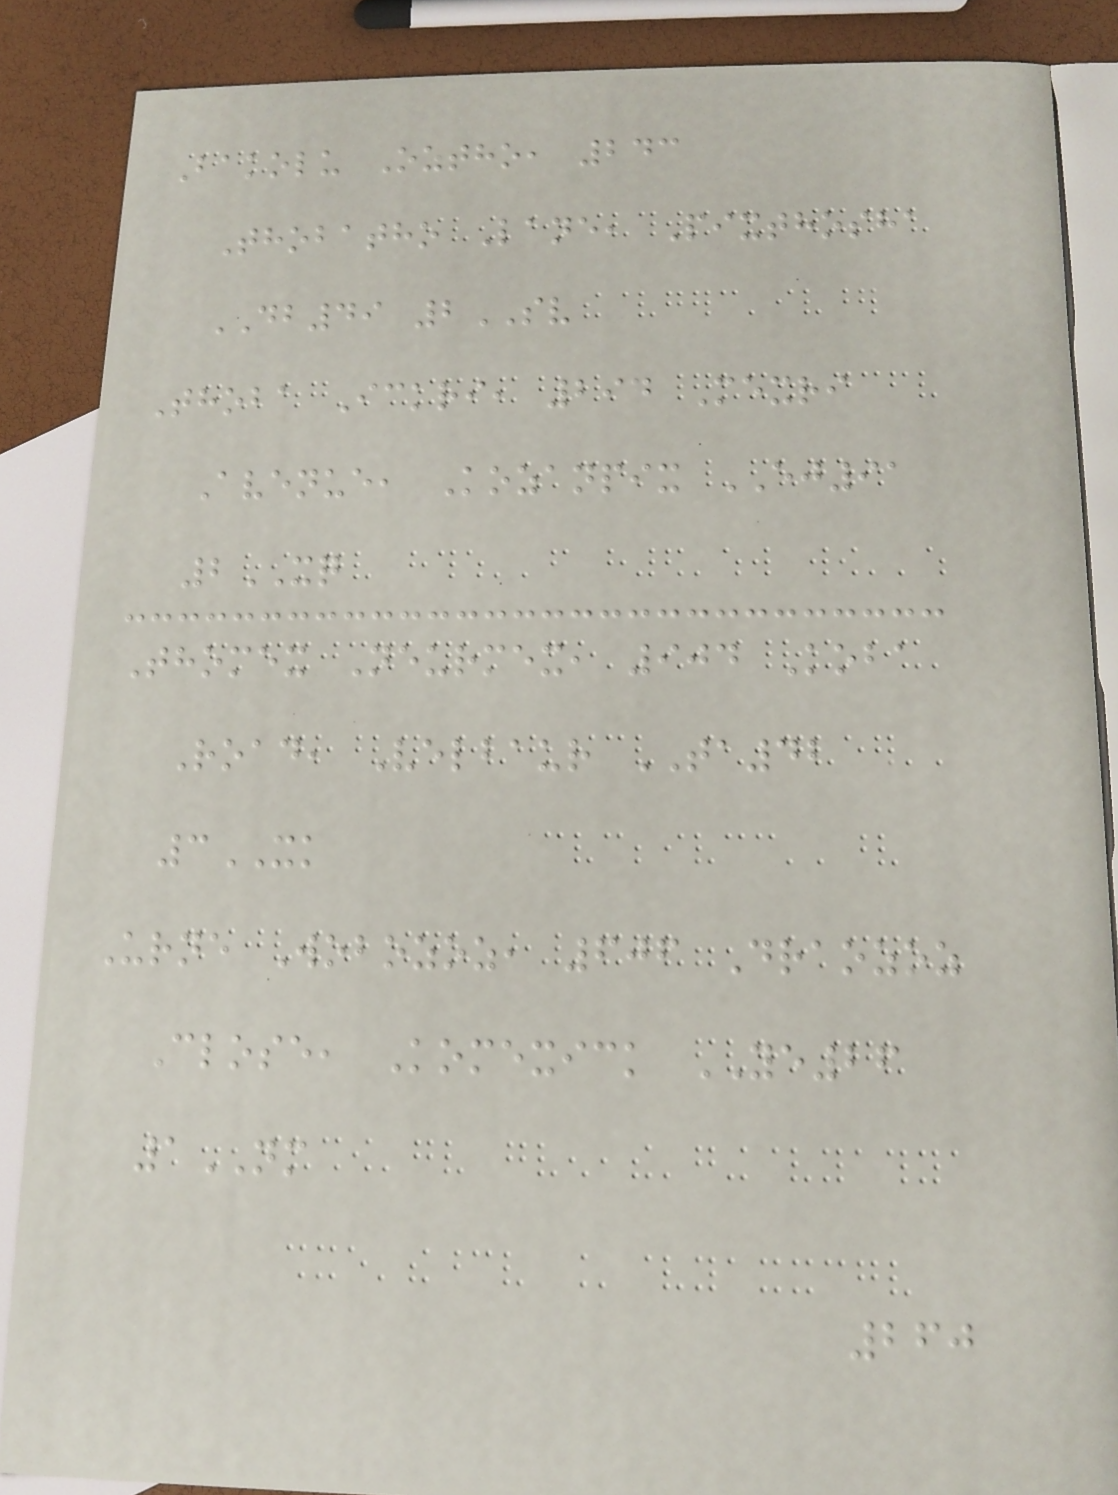Bakolu Oztho, 243
Thobatho Lane, Pixthosha
DB49 2SV
Thoba Ickri, 294 Mexri
Avenue, Kozanpix EJ91
2XQ
Thomex Neurmex, 904 Koba
Road, Velbaur TA42
3XK
Urne Wobozoz, 606 Draozoz
Close, Komexick YE26
1NM
260
